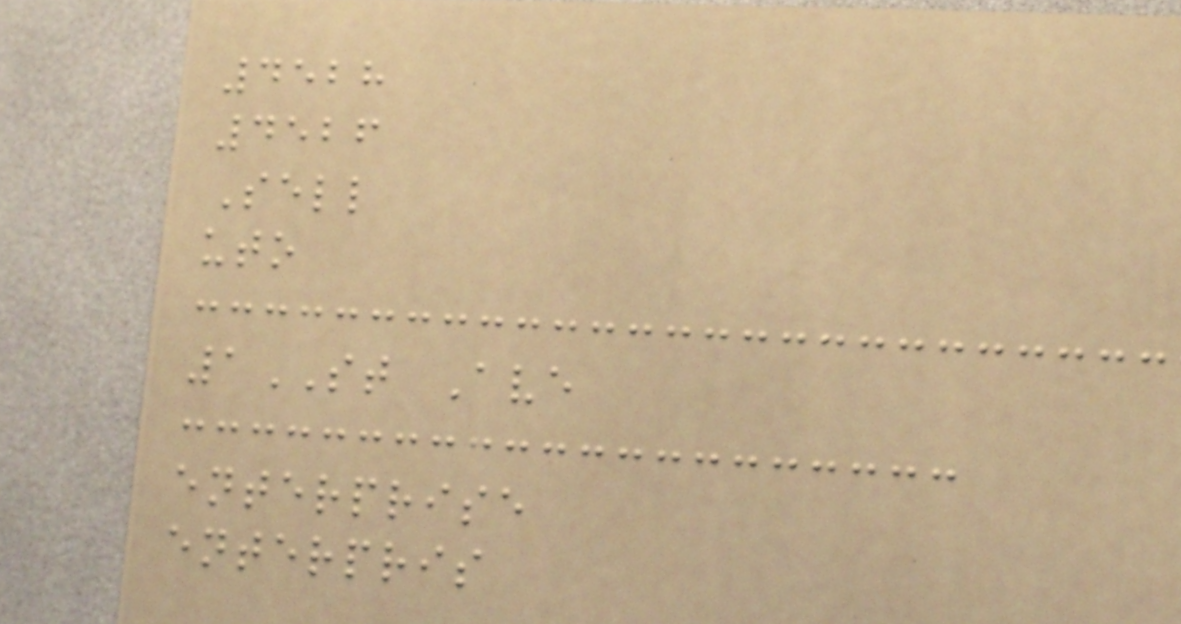4528
4526
Sell
uto
1ST Ave
enterprise
enterpris
